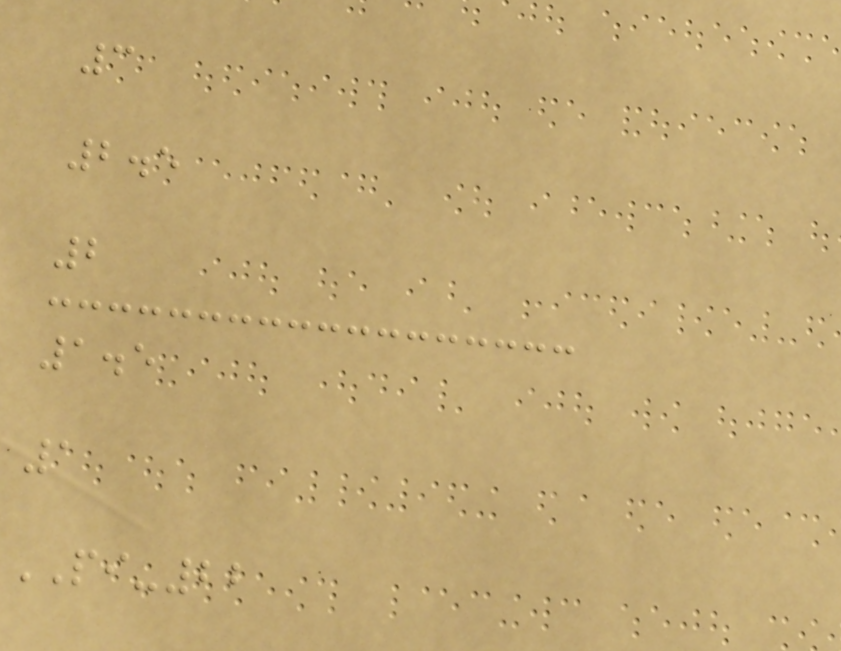3
2.5
2
1.5
1
PI-22
